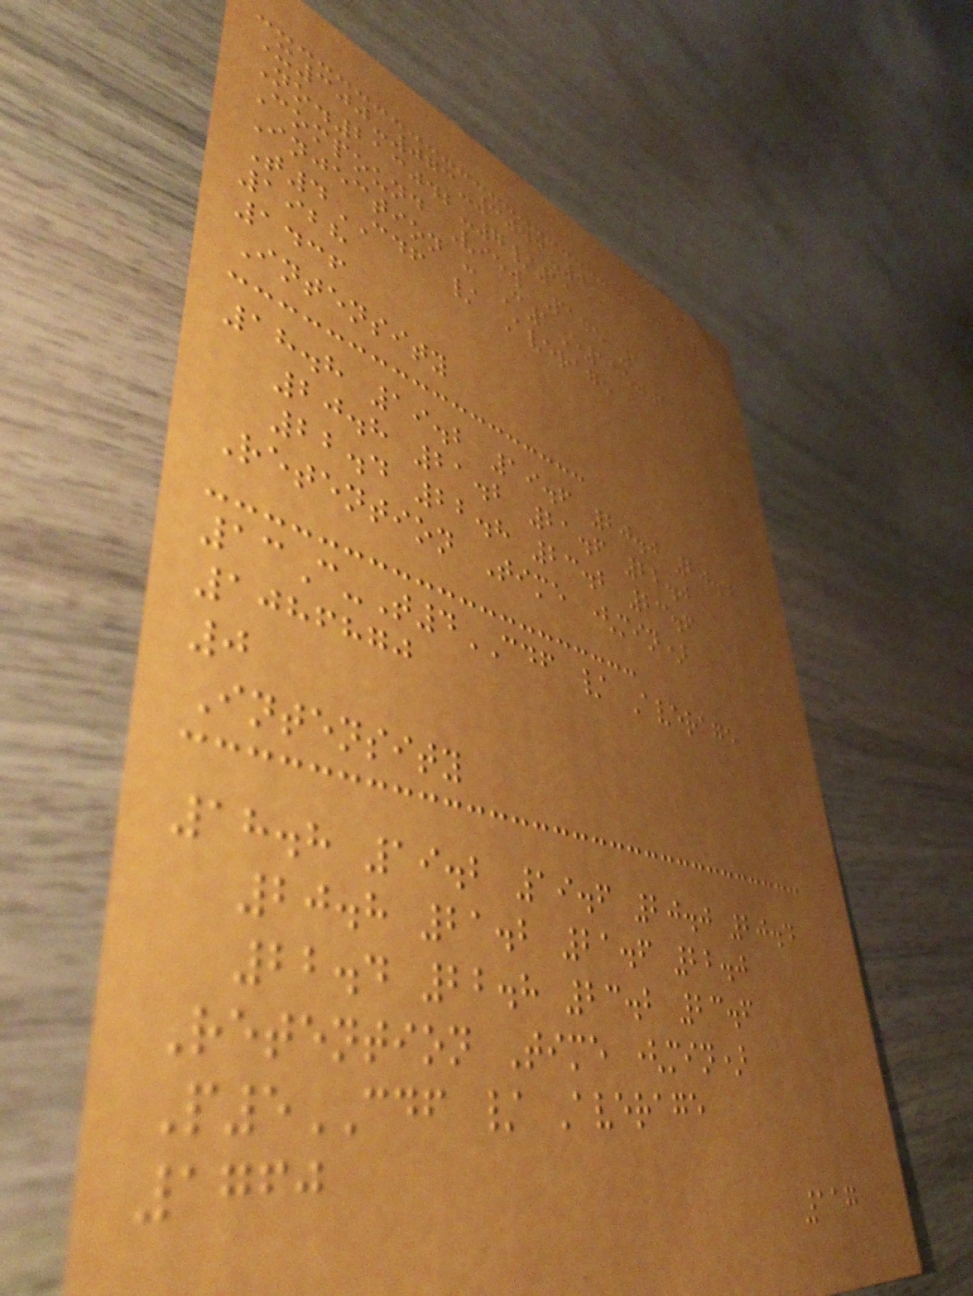X300-073-3043-0
No.213042-7/11
Compound View Page 1
Injection : C1E155001X
T4CDF / Average
1928
1436
Intensity
18.8 19.2 19.6 20.0 20.4
20.8 21.2 21.6 22.0
22.4 22.8 23.2 23.6
Retention Time (min)
13C-T4CDF / Average
1086870
0
Intensity
18.8 19.2 19.6 20.0 20.4
20.8 21.2 21.6 22.0
22.4 22.8 23.2 23.6
Retention Time (min)
P5CDF / Average
1760
117
